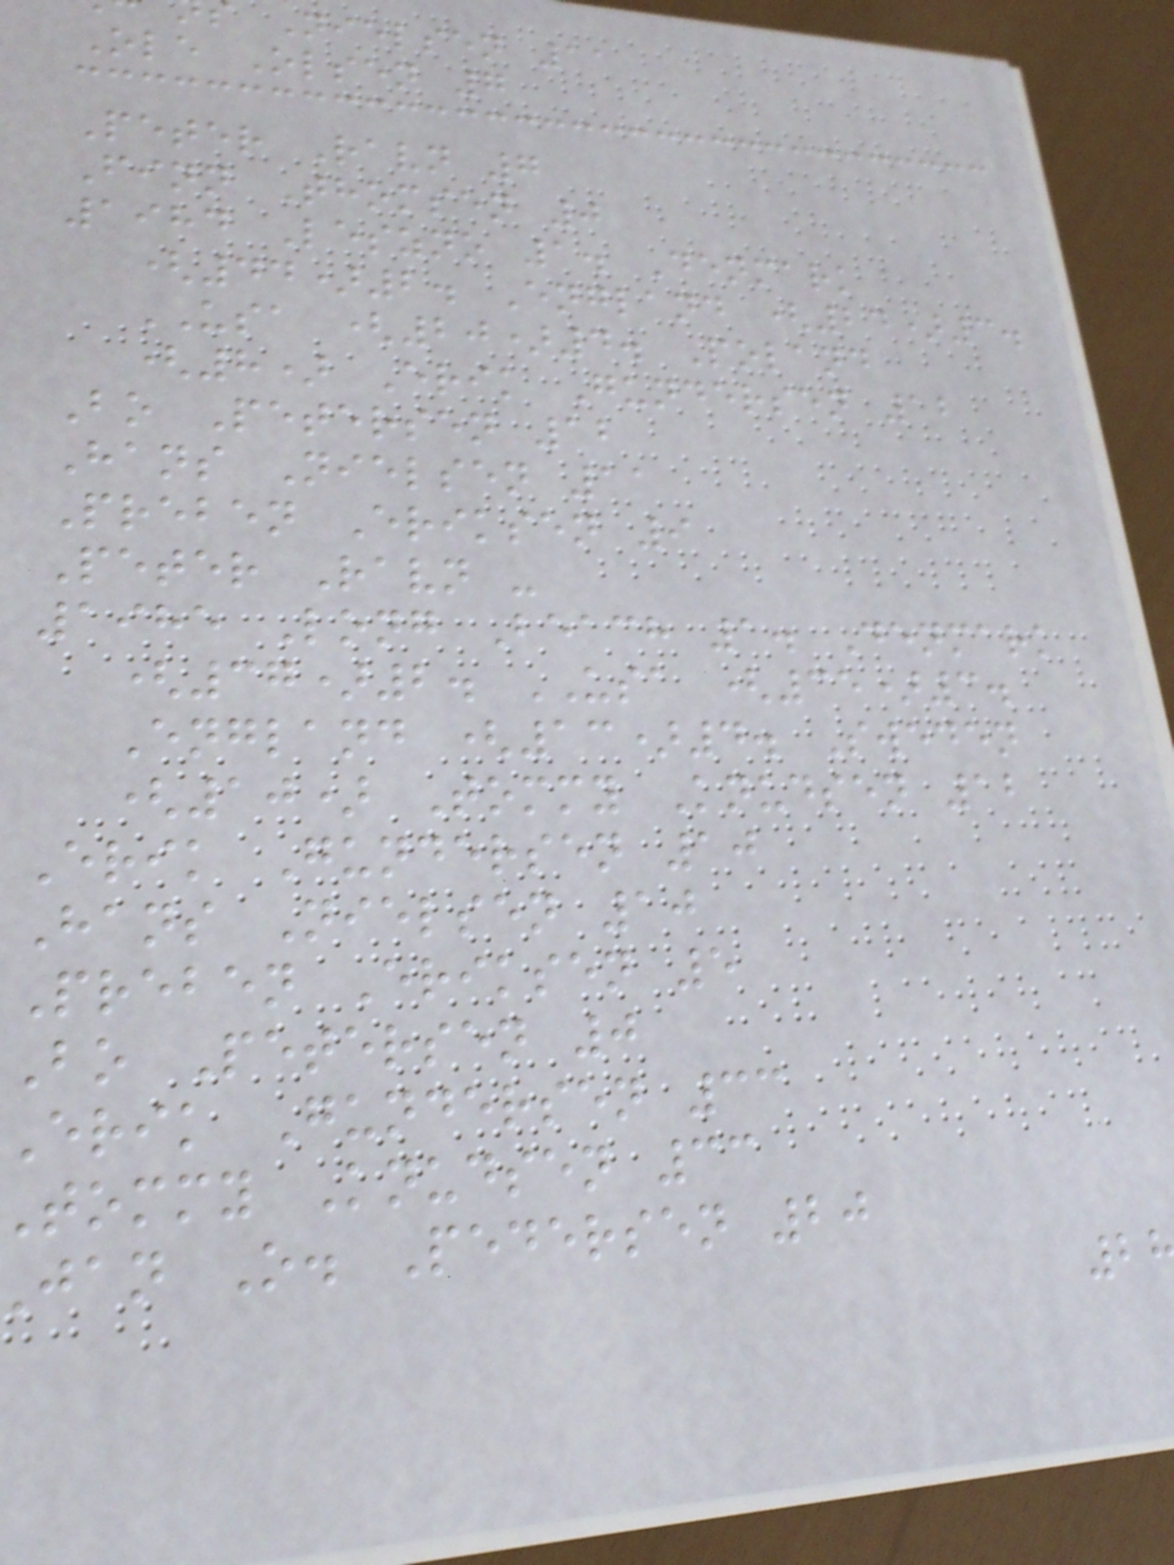Nielsen 11
Ole Olsen 7
Peter Ravn 7
Finn Thomsen 0
1984 Leszno 1. Denmark
(44)2. England (24)3.
USA (20)4. Poland
(8) Erik Gundersen 12
Bo Petersen 12
Hans Nielsen 11
Preben Eriksen 9
Peter Ravn -
1985 Long Beach 1. Denmark
(37)2. USA (35)3.
England (13)4. Sweden
(10) Tommy Knudsen 12
Erik Gundersen 10
Hans Nielsen 10
Preben Eriksen 5
Bo Petersen 0
Erik Gundersen 33
tommy Knudsen 33
jan O. Pedersen 20
